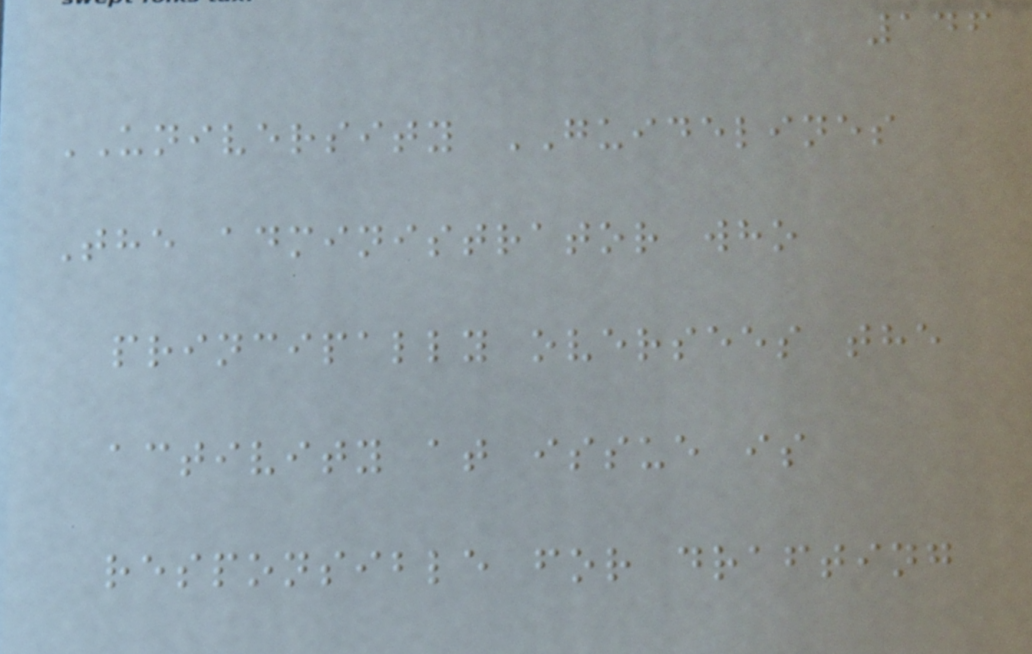146
UNIVERSITY GUIDELINES
The administrator who
principally oversees the
activity at issue is
responsible for drafting
